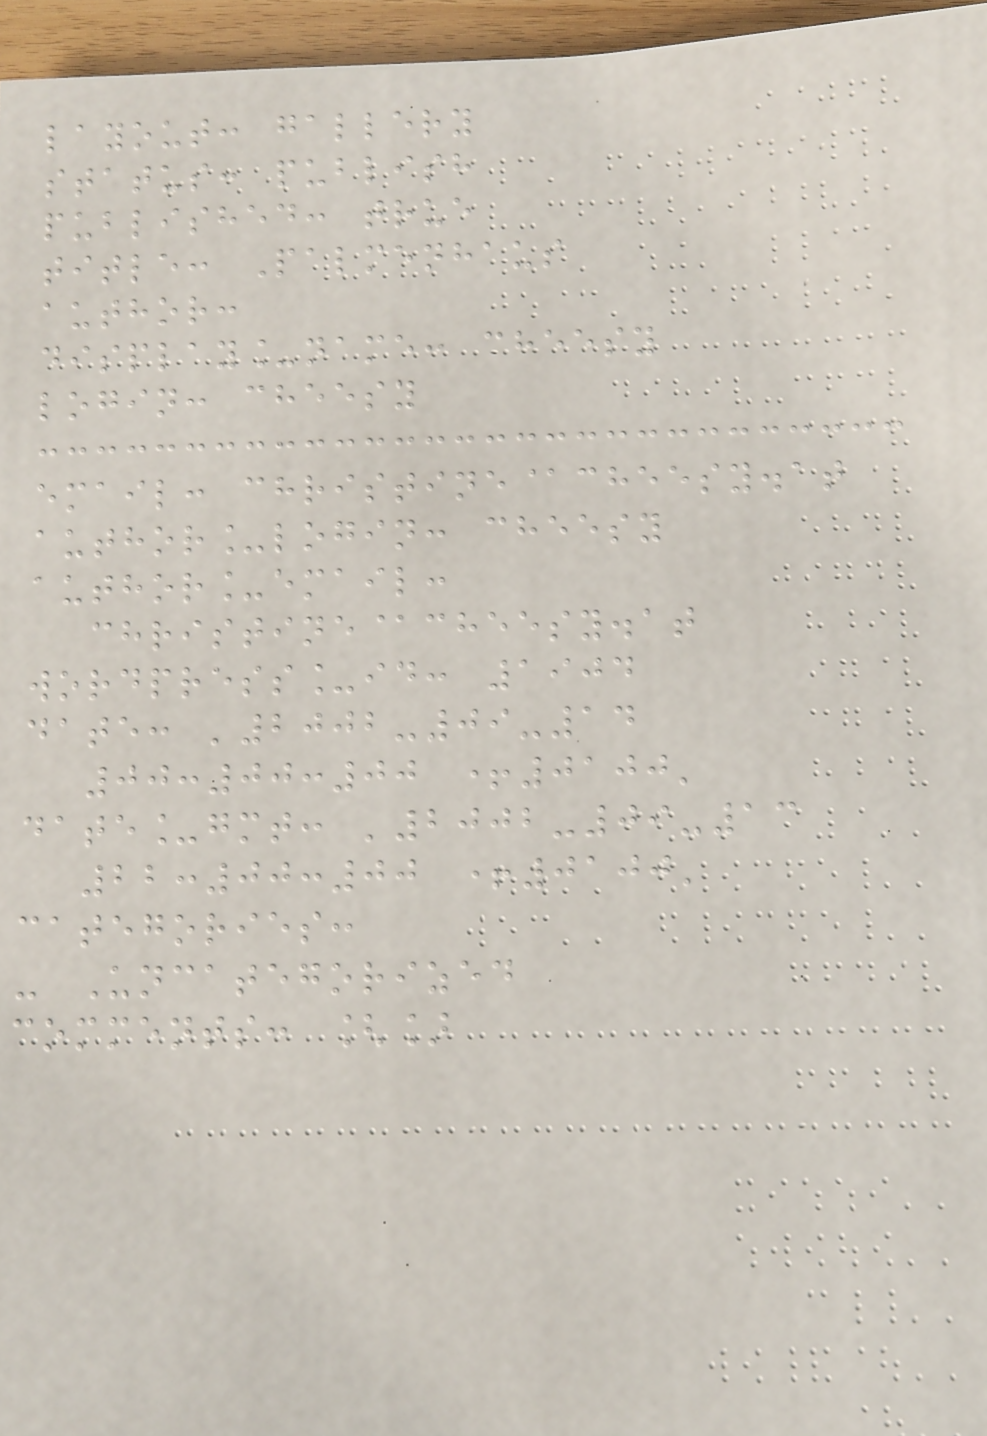layout: gallery
status: publish
published: true
title: Palmenhaus
author:
display_name: cheesy
login: cheesy
email: christine@cheesy.at
author_login: cheesy
author_email:
christine@cheesy.at
wordpress_id: 1904
date: '2002-09-14
00:00:00 +0100'
date_gmt: '2002-09-13
22:00:00 +0100'
categories:
- Uncategorized
comments: []
